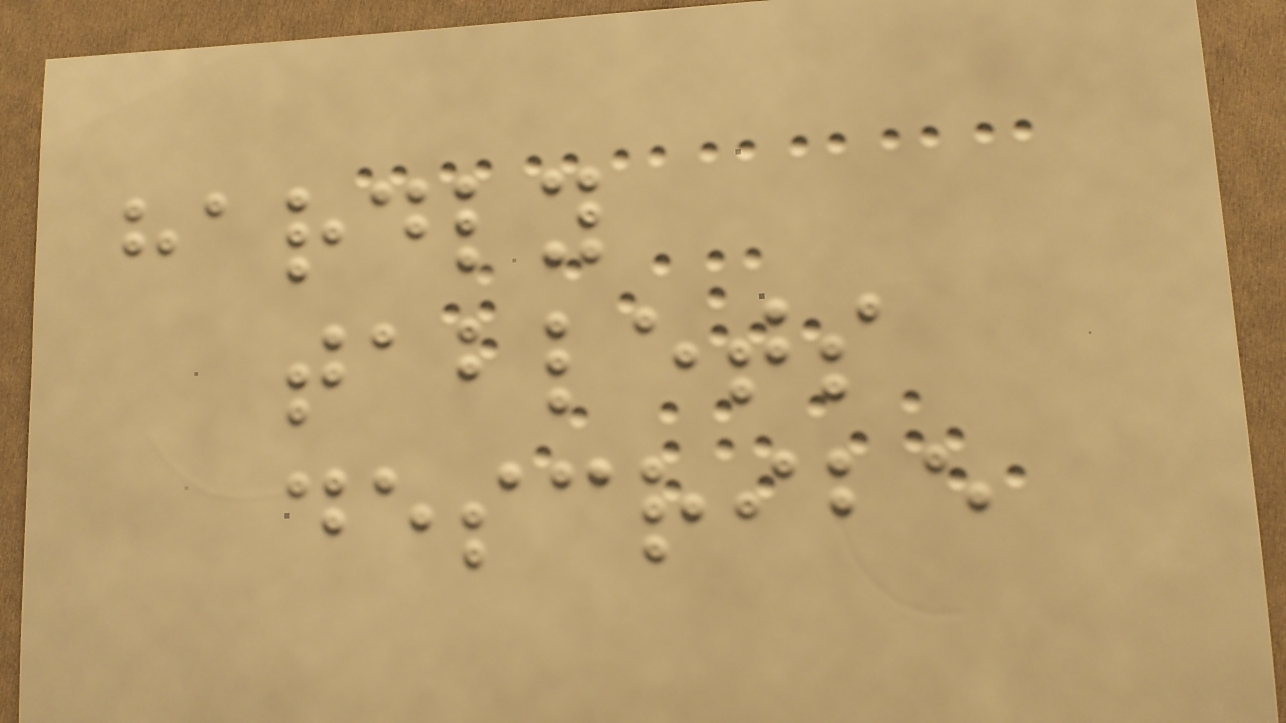hardly
tablets
describe
